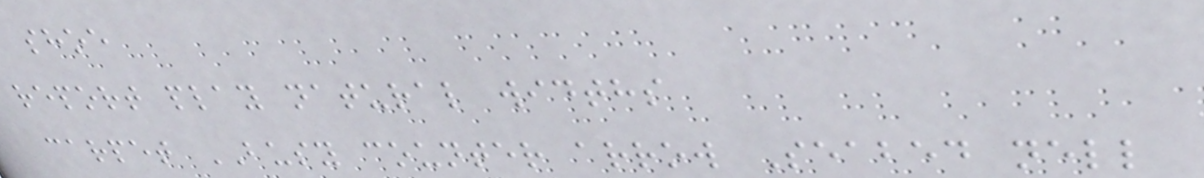shoe
report play natural widths
carpet BUSY counter arrow Seabed nell
